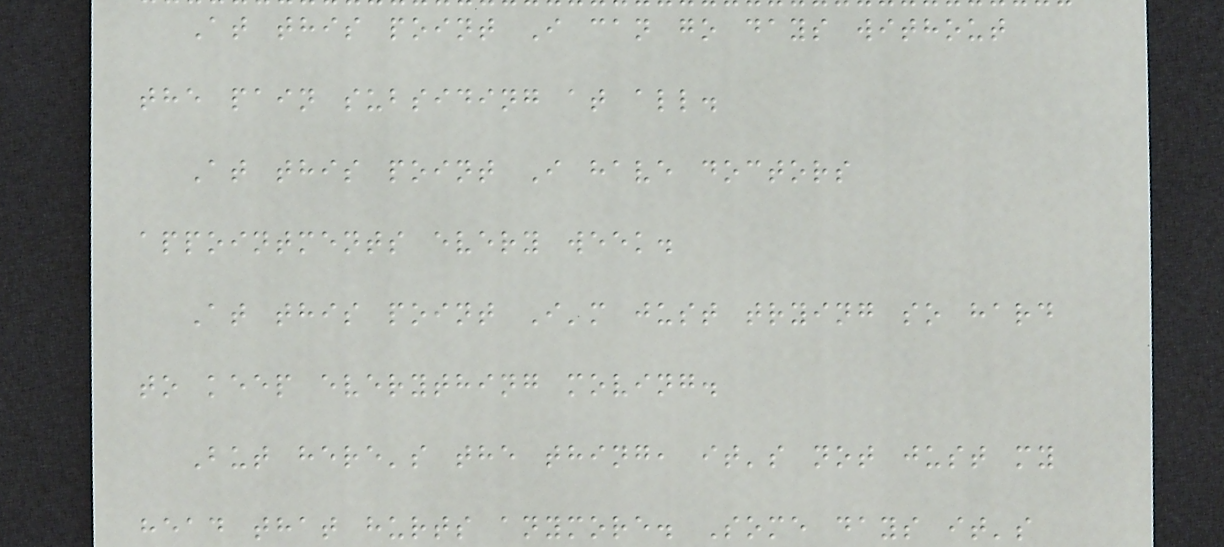At this point I can go days without
the pain subsiding at all.
At this point I have doctors
appointments every week.
At this point I'm just trying so hard
to keep everything moving.
But here's the thing, it's not just my
head that hurts anymore. Some days it's
